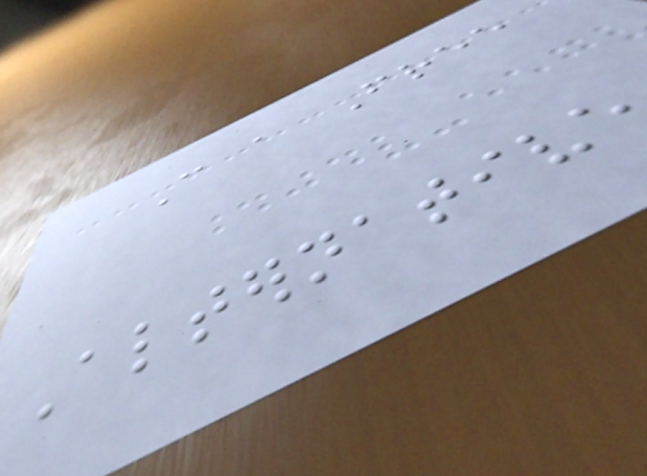Can a Free
Alternative
